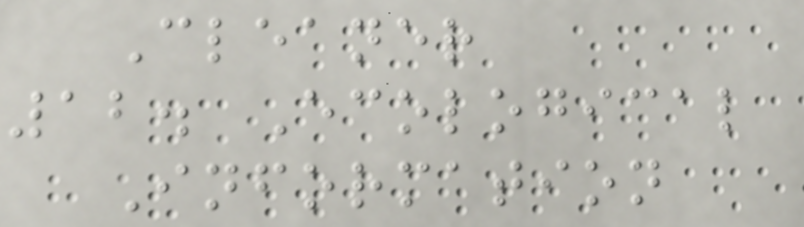Cleaner
12. Ecological
Information
